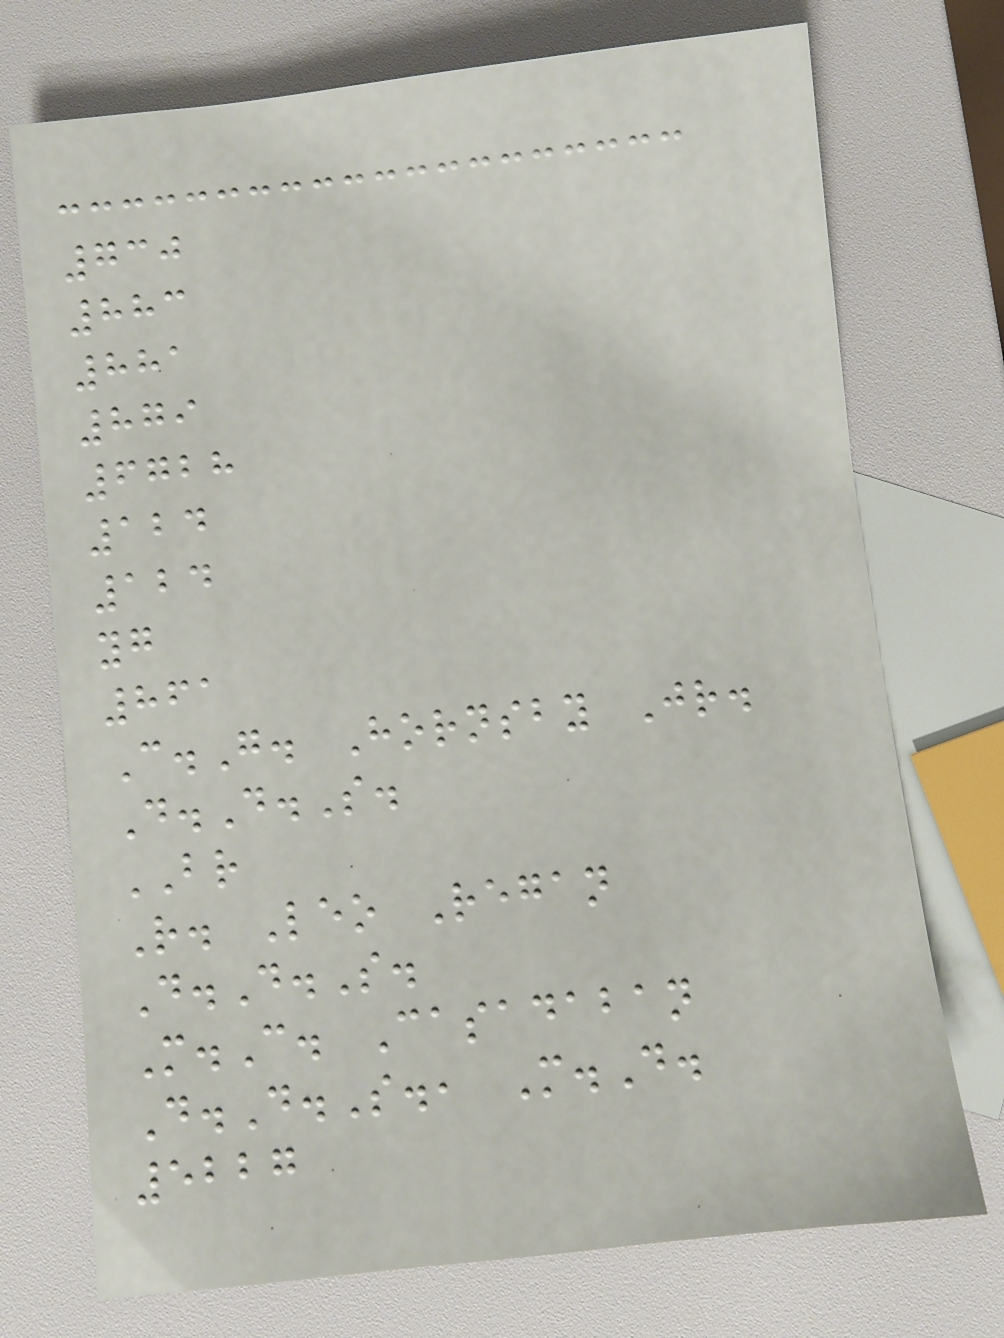730
883
881
879
6728
124
124
yg
861
C.G. Hornsby Jr.
D.D.S.
BR
R. Leo Regan
D.D.S.
M.C. Casadaban
D.D.S., M.D.
5227
